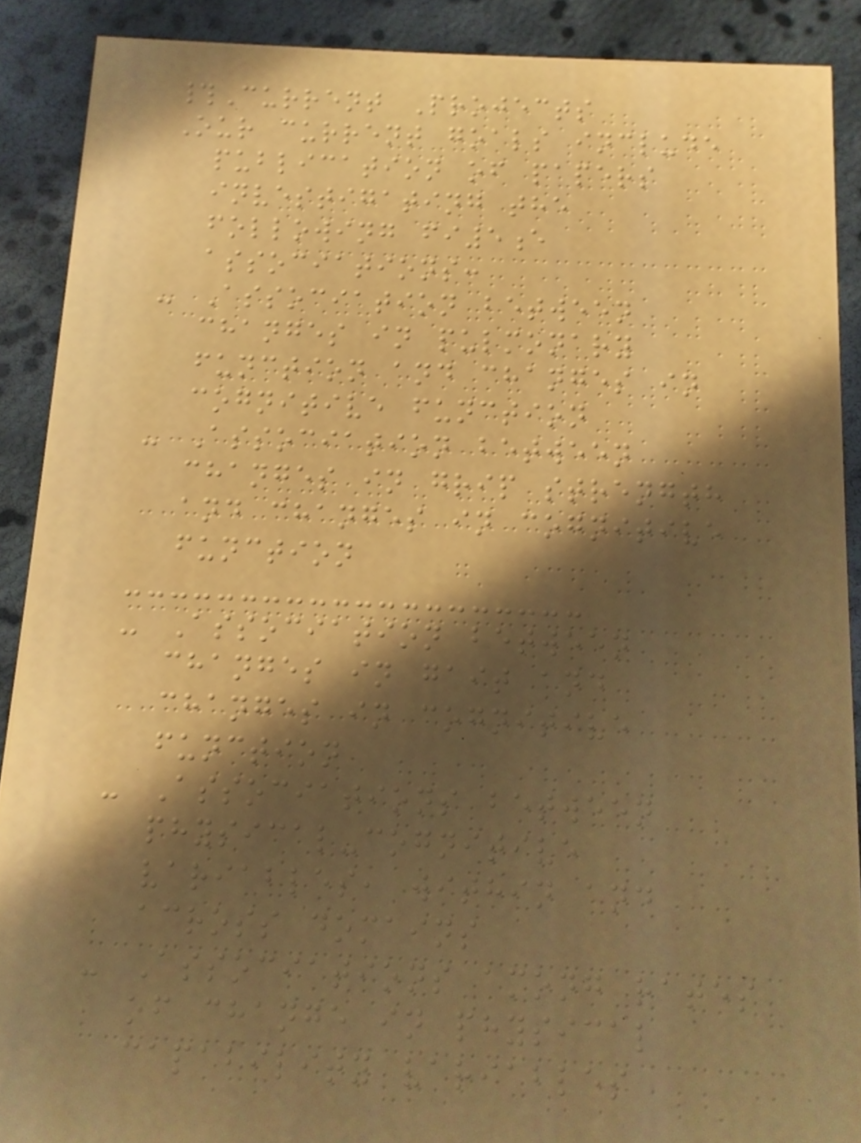#Current Projects
Our current goals include
publication of papers
investigating the
following fi5e
associations:
- Association between
changes in pulmonary
function and changes in
cognitive function
- Association between
changes in grip strength
and changes in cognitive
function
- Association between
changes in gait and
changes in cognitive
function
- Associations between
physical-cognitive
variables, within and
across domains
- Associations among rates
of change in physical
capability variables
